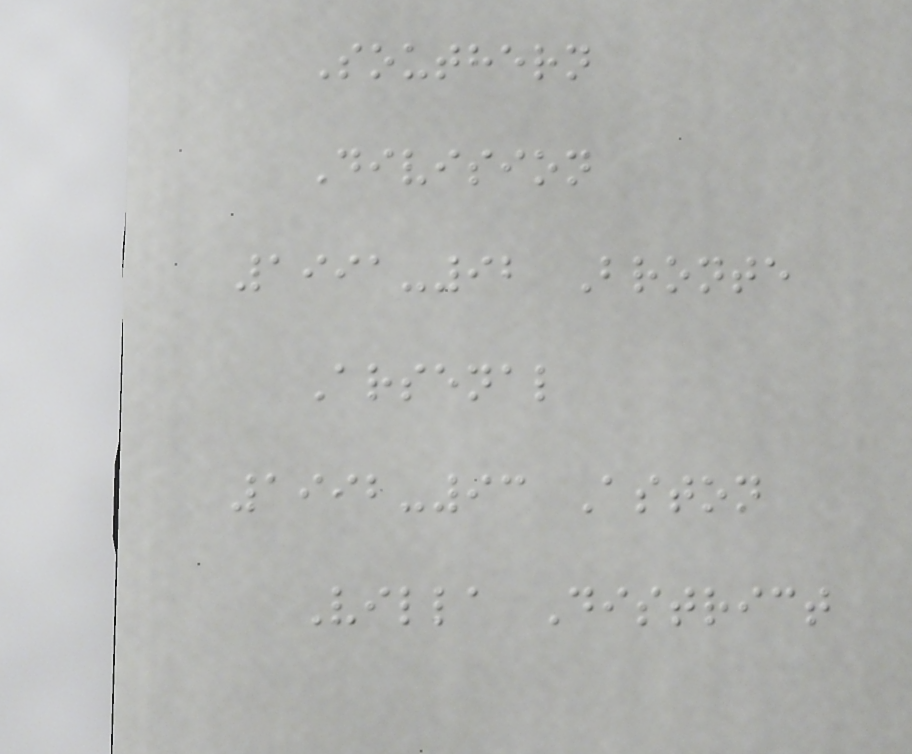Southern
Division
1991-92 Bronte
Arsenal
1992-93 Aston
Villa District
